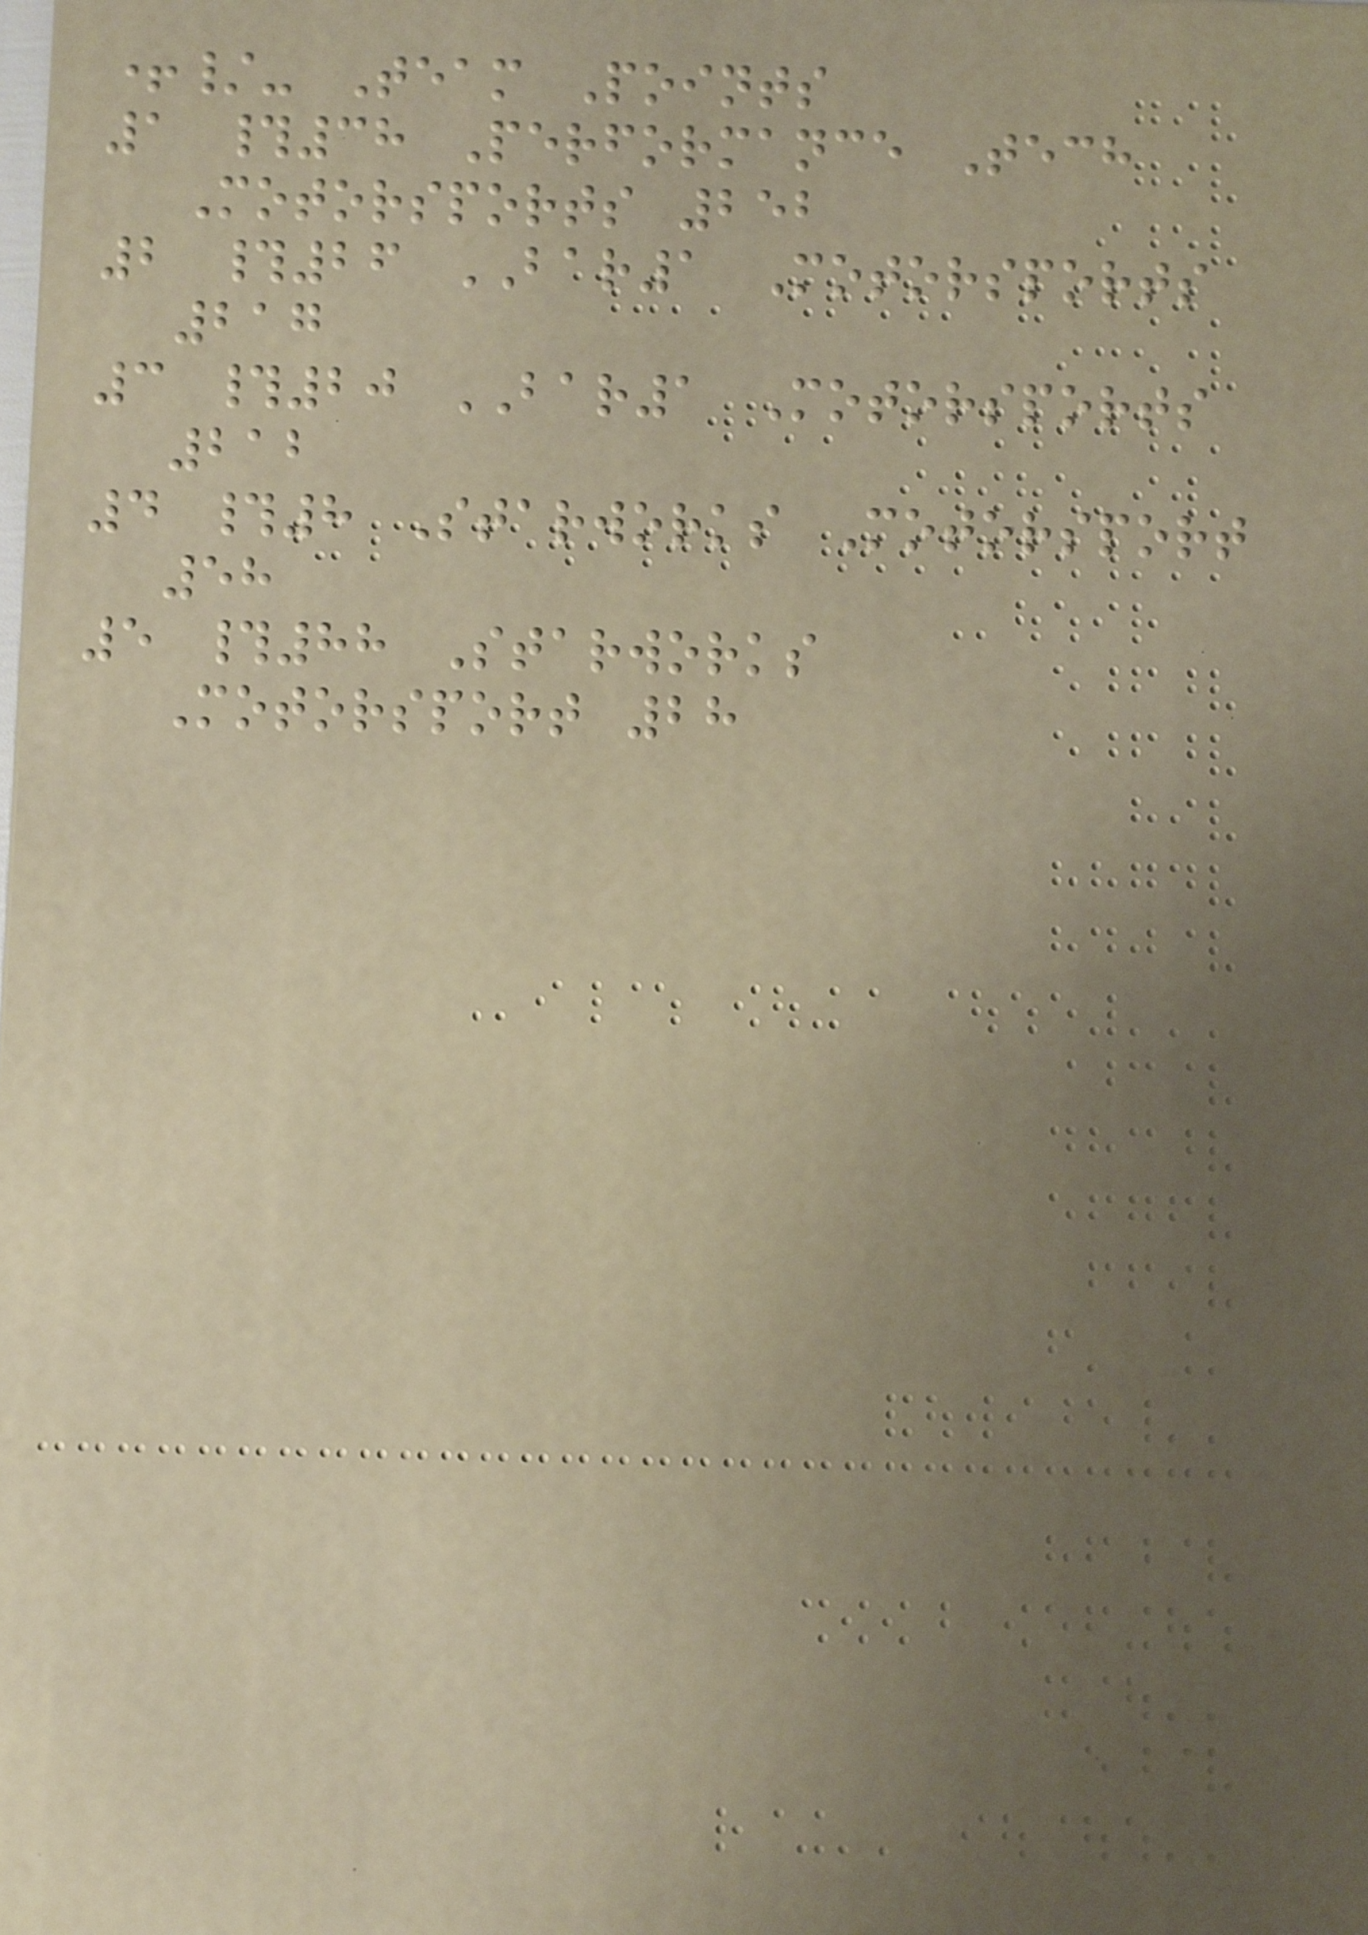+/- Team Points
1 #38 Performance Tech
Motorsports 252
2 #26 BAR1 Motorsports
217
3 #20 BAR1 Motorsports
212
4 #8 Starworks Motorsport
58
5 #88 Starworks
Motorsport 28
